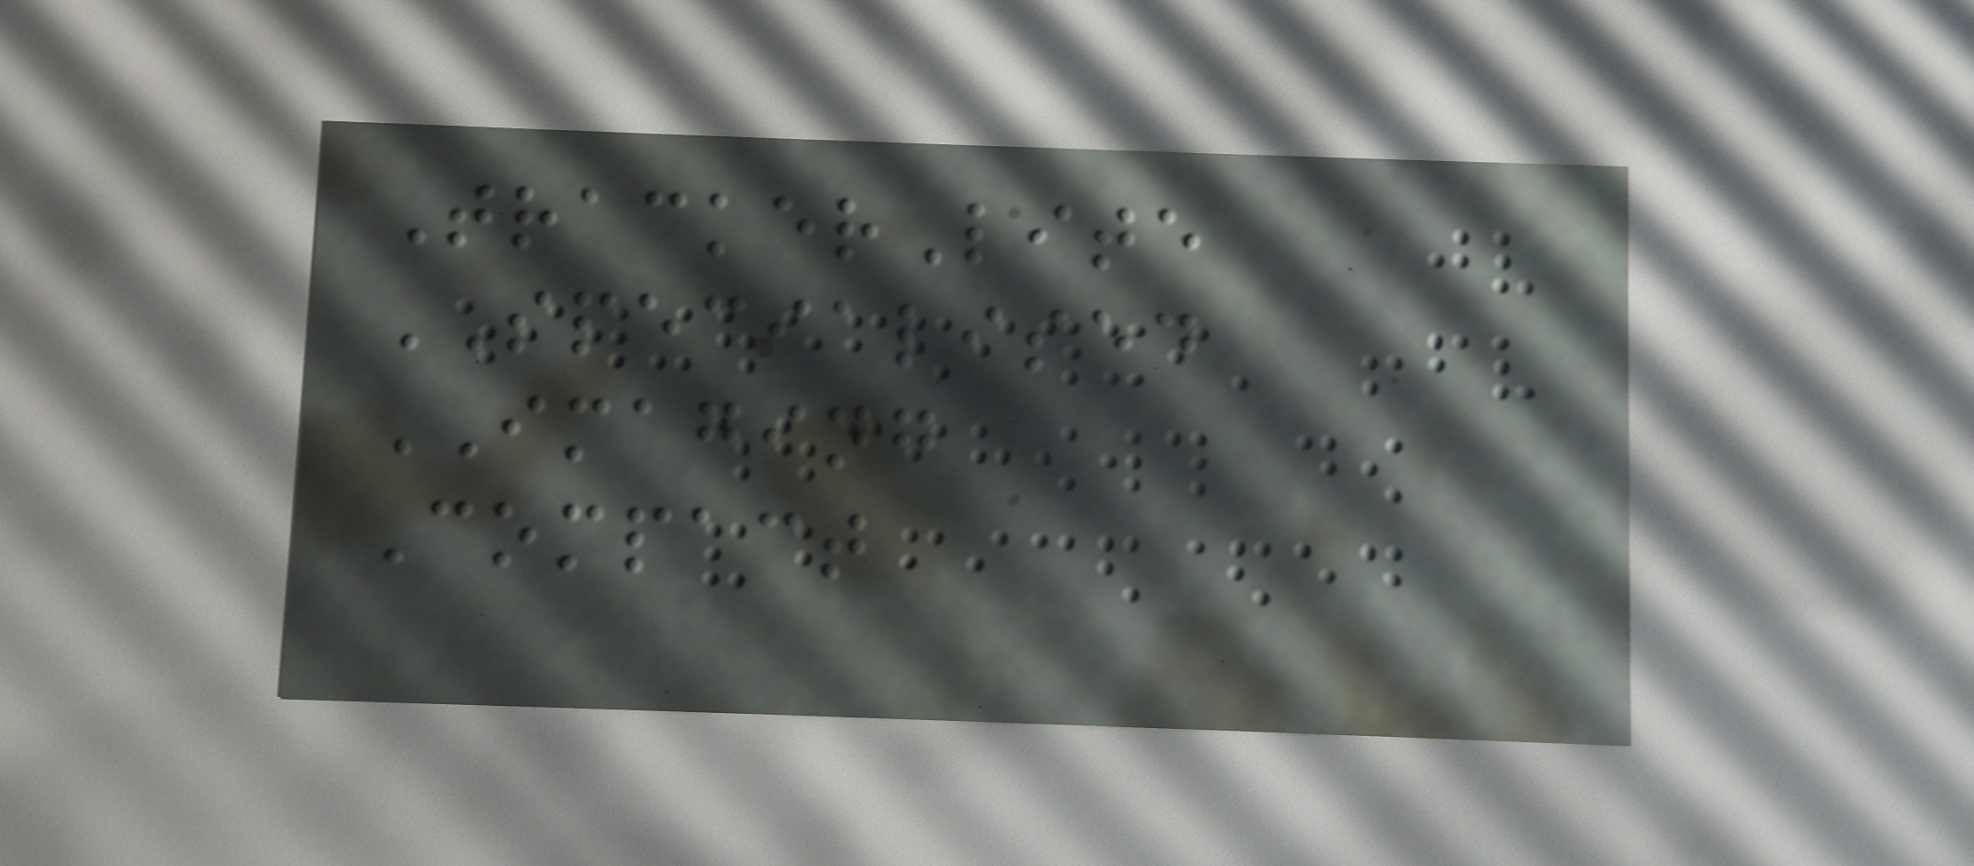TrackerLite
SPECIALISED
IMAGING
Compact
